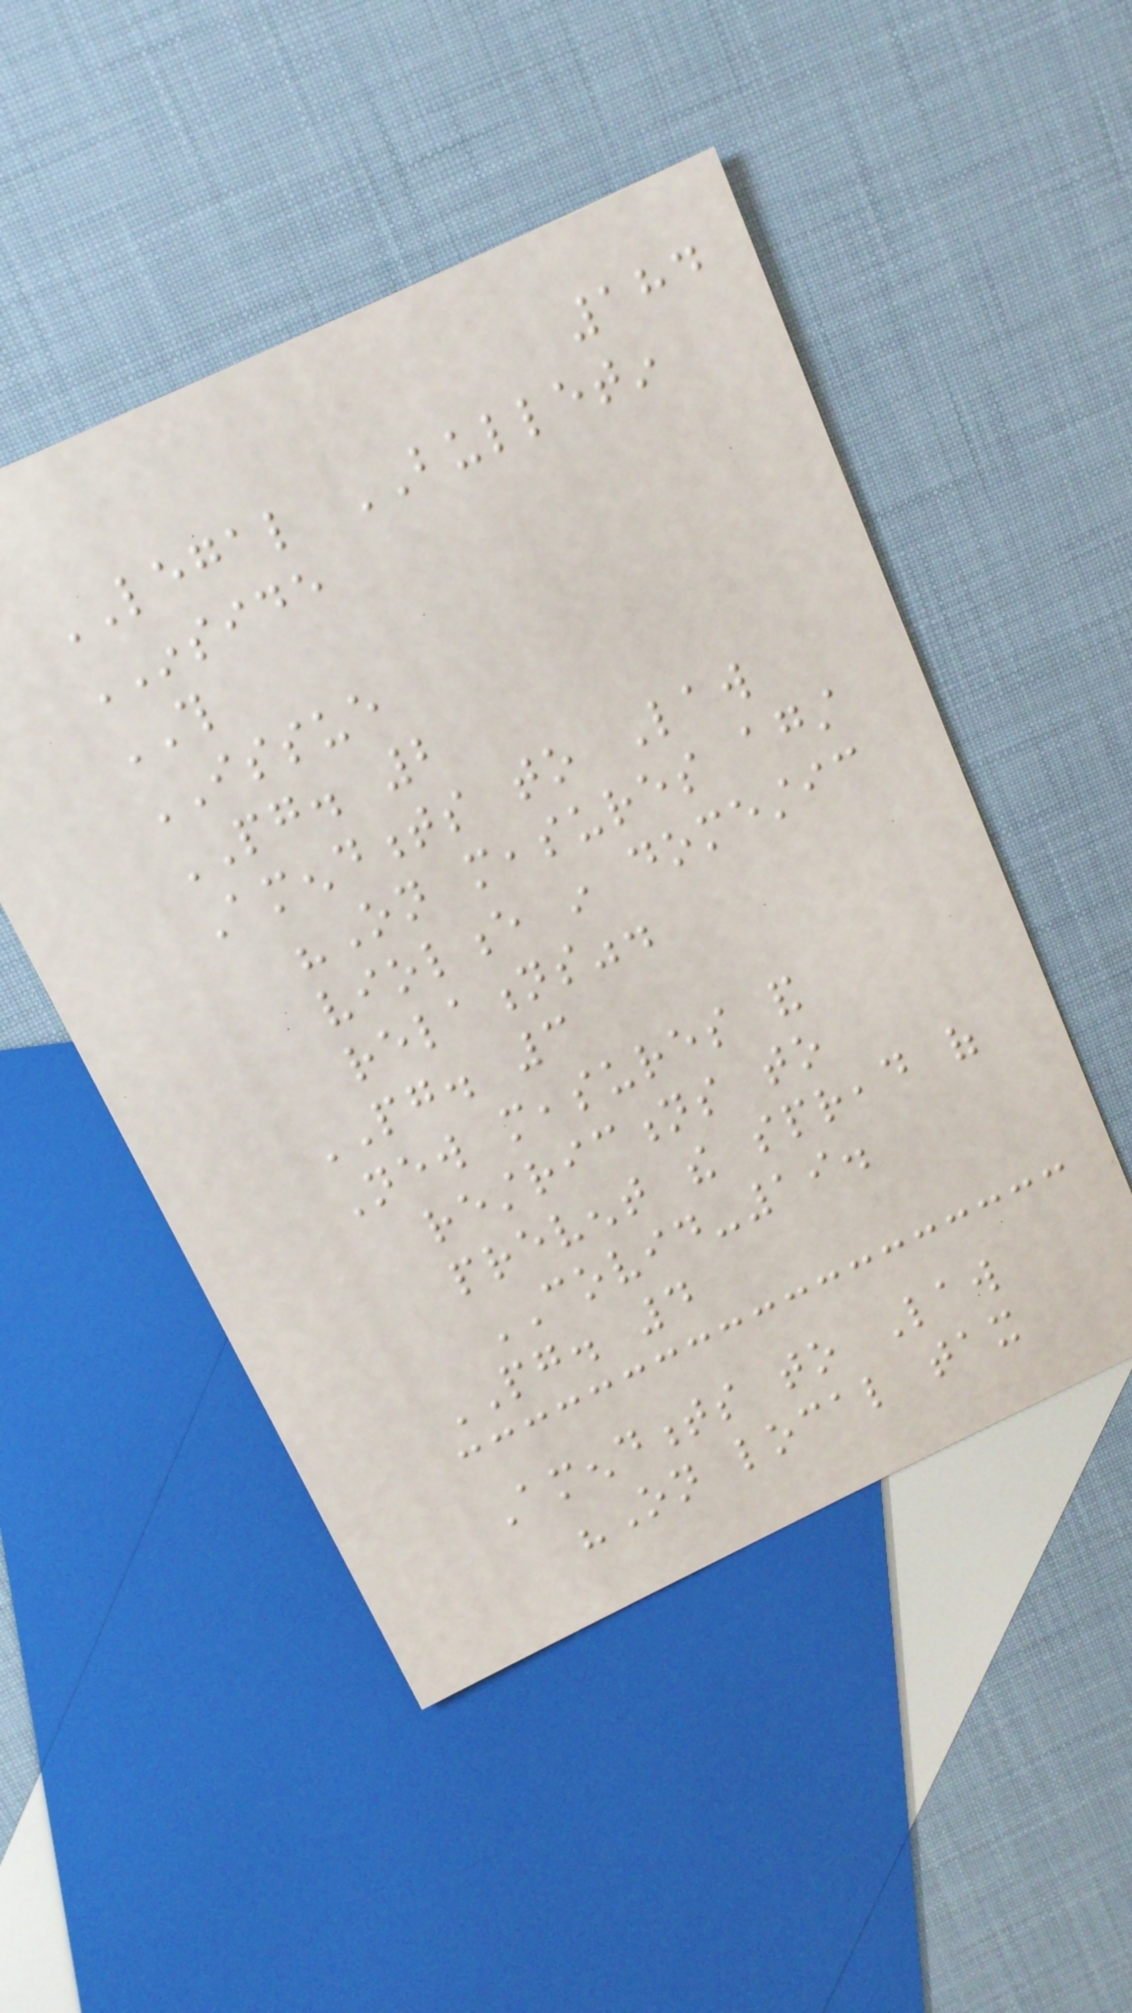184
LEGAL BULLETIN
INSIDE
THIS
ISSUE
PG. 2
Amendments to Law
"On measures against
violence in domestic
relations".
PG. 3
New measures and
restrictions to
prevent the spread of
COVID-19.
PG. 4
Amendments to Law
"On local tax
